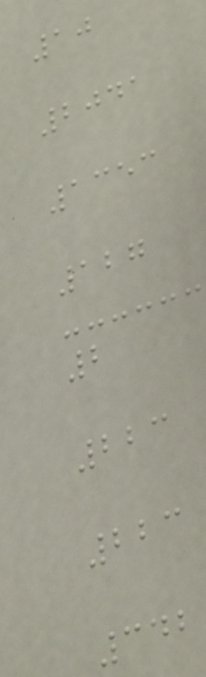10
2041
1353
127
2
223
223
342
